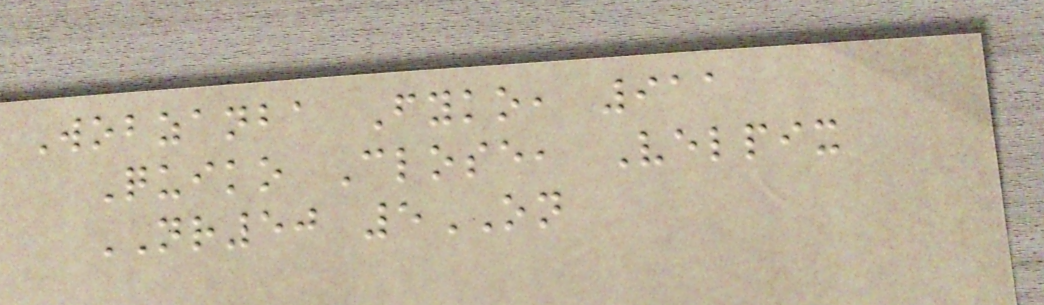Wobzanba Fyko, 911
Quiko Close, Velpix
NR50 5ON
